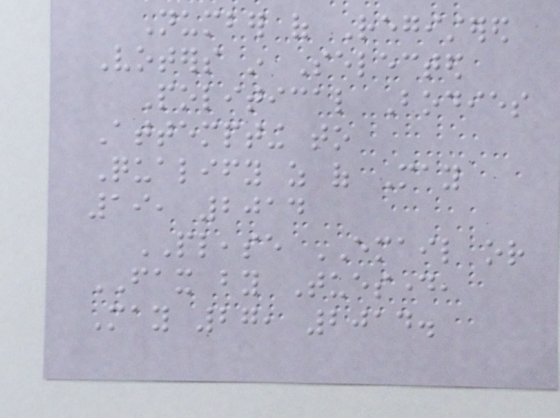Number of Registered
Voters in Selected
Political Bodies
Attempting to
Qualify as of May
19, 2014
PLEASE EMAIL or
FAX by Tuesday,
May 27, 2014.
